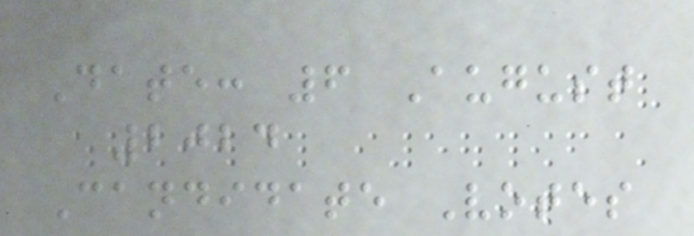Date: 6 August
2024
Candidate Votes
